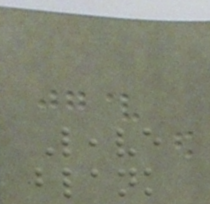Leave
blank
